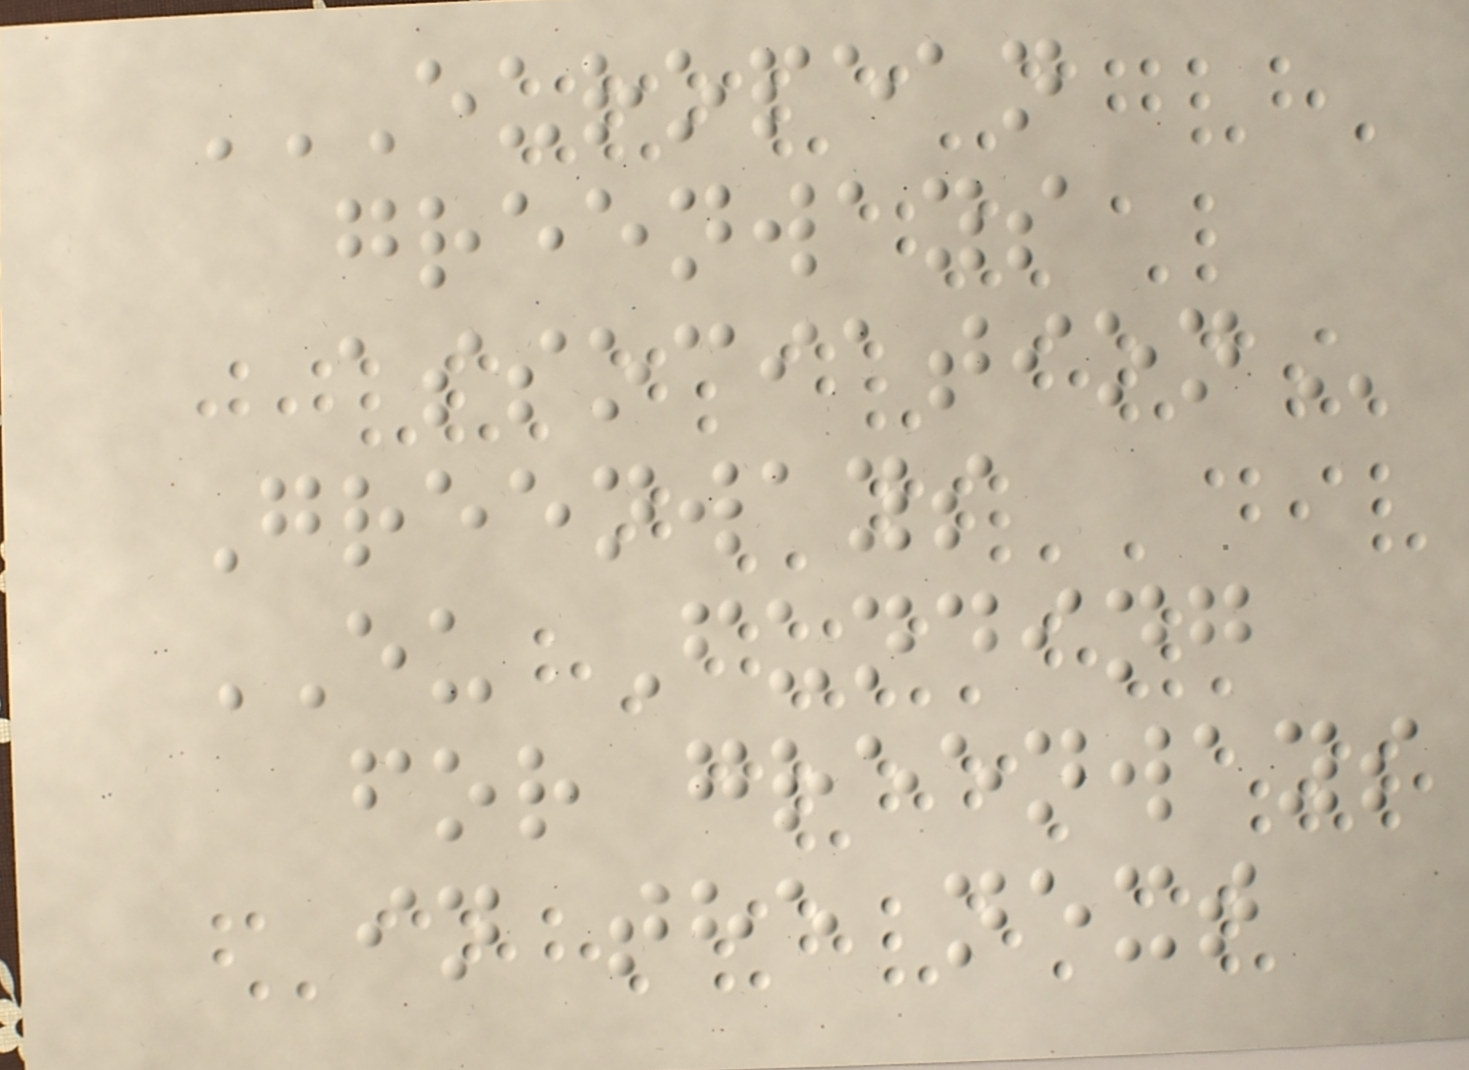EUROPEAN
GREENWAYS
ASSOCIATION
Greenways
EU Funding
for greenways
in the next
